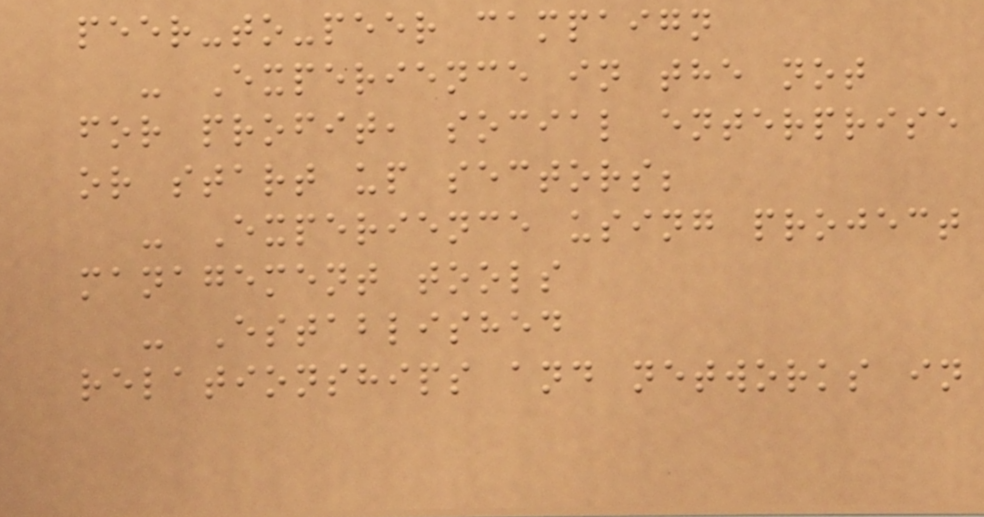peer-to-peer campaign
- Experience in the not
for profit, social enterprise
or start up sectors;
- Experience using project
management tools
- Established
relationships and networks in
